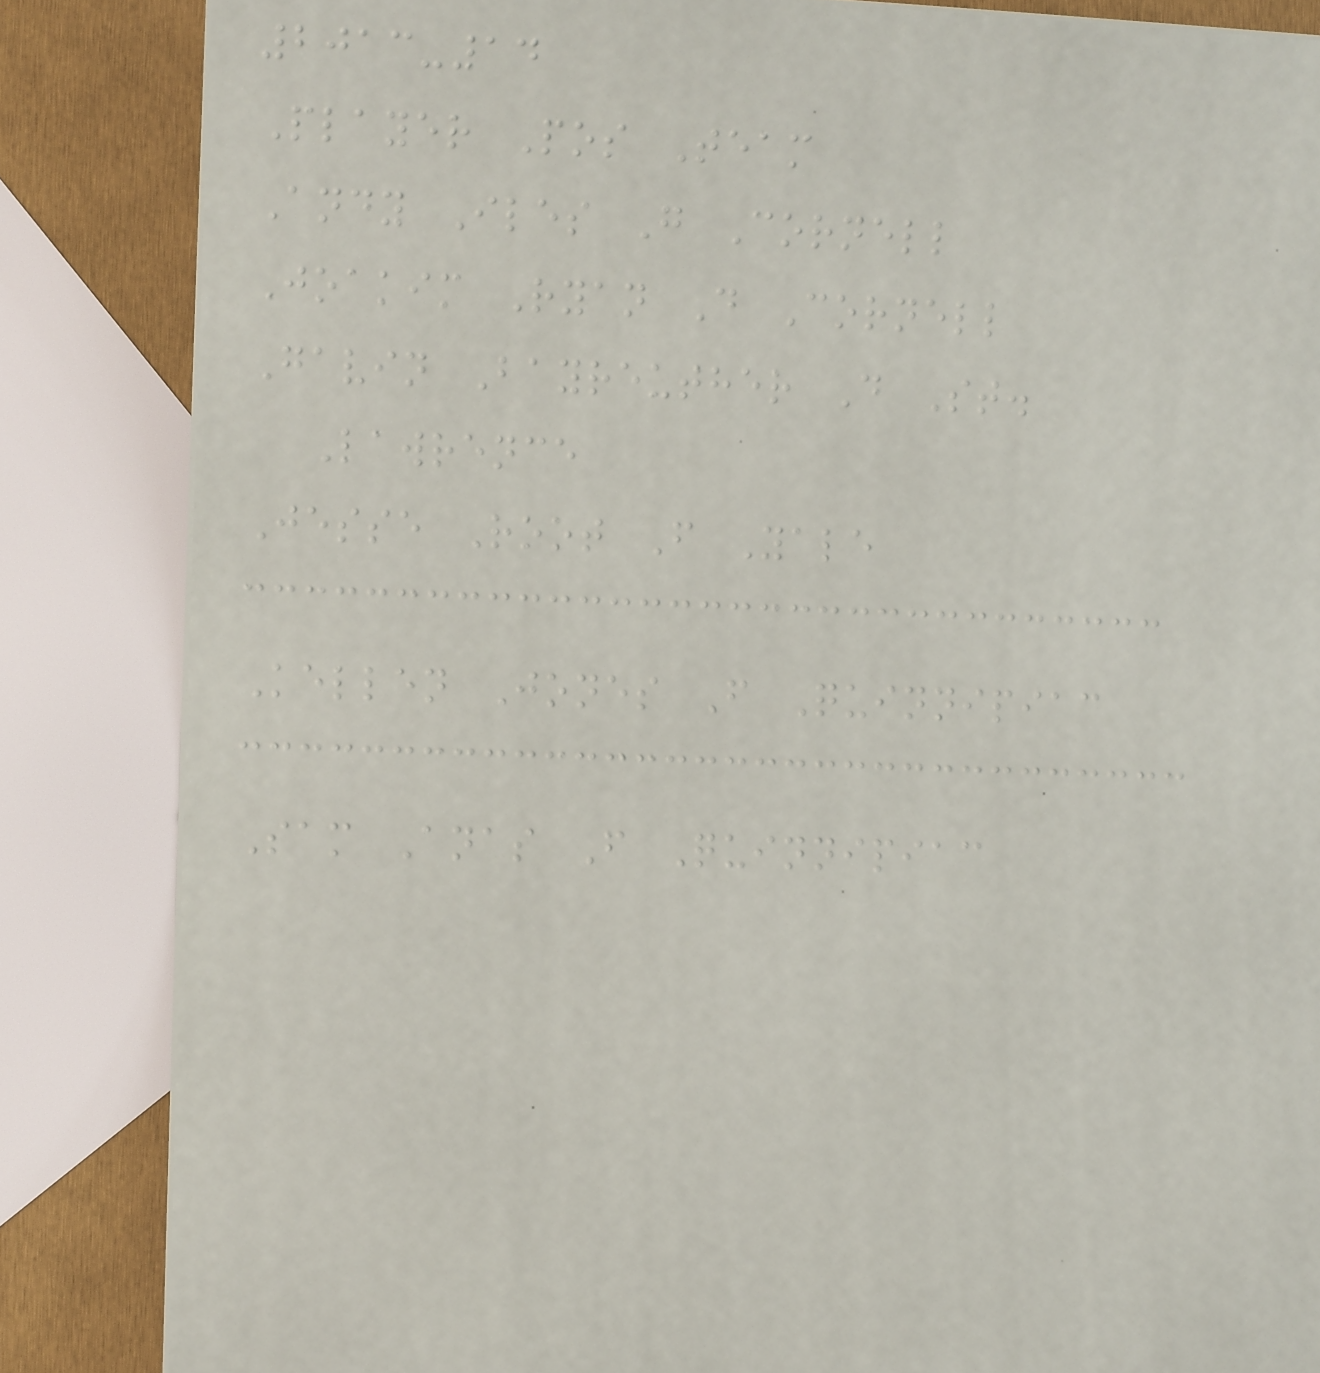2013-14
Player Pos Team
Andy Iles G Cornell
Joakim Ryan D Cornell
Gavin Bayreuther D St.
Lawrence
Jesse Root F Yale
Kellen Jones F Quinnipiac
Sam Anas F Quinnipiac
